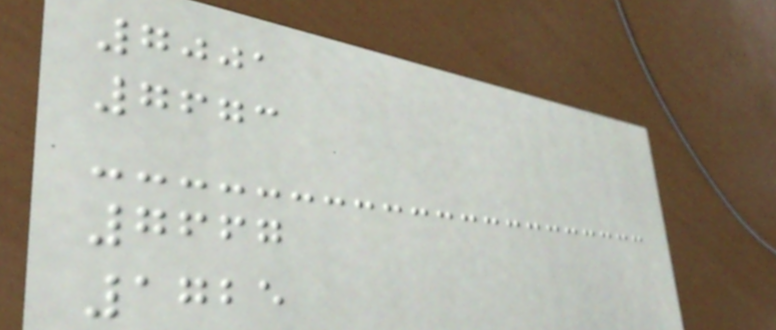7001
7673
7667
1725
